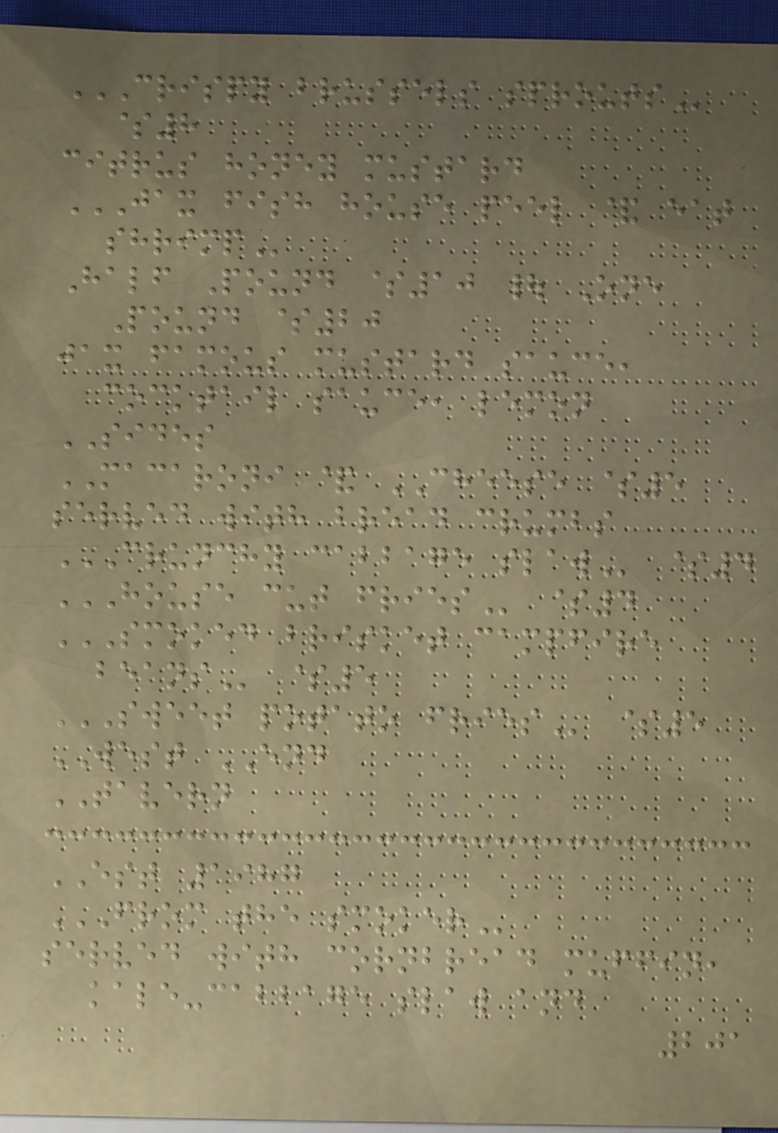CRISPY BRUSSELS SPROUTS
$8
citrus honey mustard
JAX FISH HOUSE PEEL & EAT
SHRIMP
Half Pound $10 | One
Pound $20
jax famous mustard sauce,
cocktail sauce, lemon
SIDES
MACARONI & CHEESE $5
served with bread crumbs
CRUNCHY CABBAGE SLAW $4
HOUSE CUT FRIES $4
SMOKED BRISKET CAMPFIRE
BEANS $5
SWEET POTATO FRIES $5
WEST END
TAVERN
EST 1987
FROM THE SMOKER
served with cornbread muffin,
kale-cabbage slaw and
201
